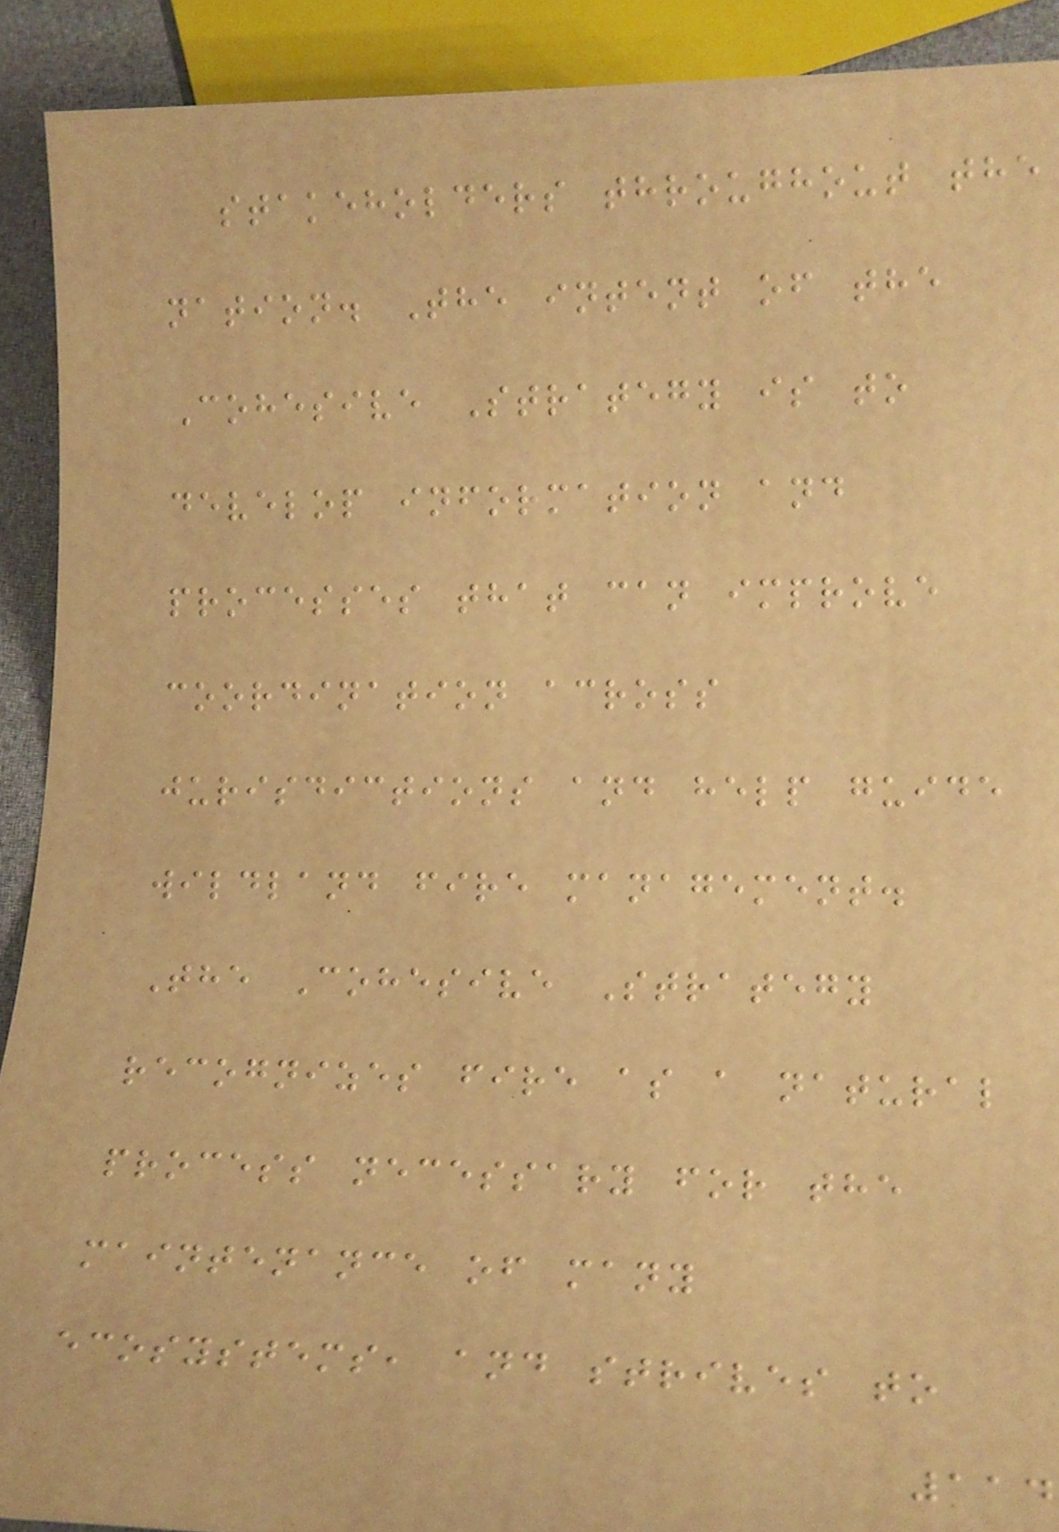stakeholders throughout the
nation. The intent of the
Cohesive Strategy is to
develop information and
processes that can improve
coordination across
jurisdictions and help guide
wildland fire management.
The Cohesive Strategy
recognizes fire as a natural
process necessary for the
maintenance of many
ecosystems, and strives to
114
